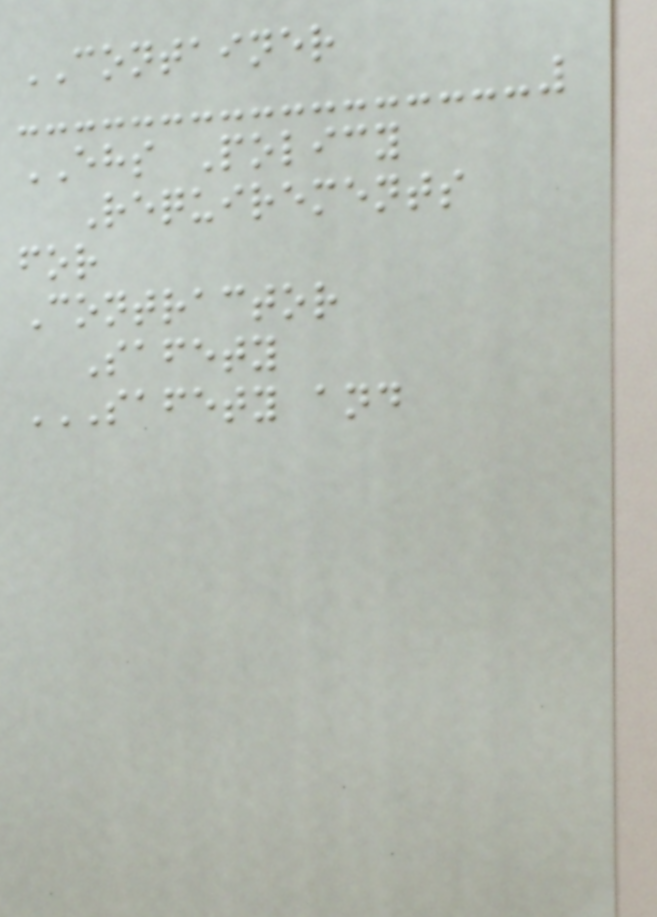CONTAINER
EHS Policy
Requirements
for
Contractor
Safety
SAFETY AND
